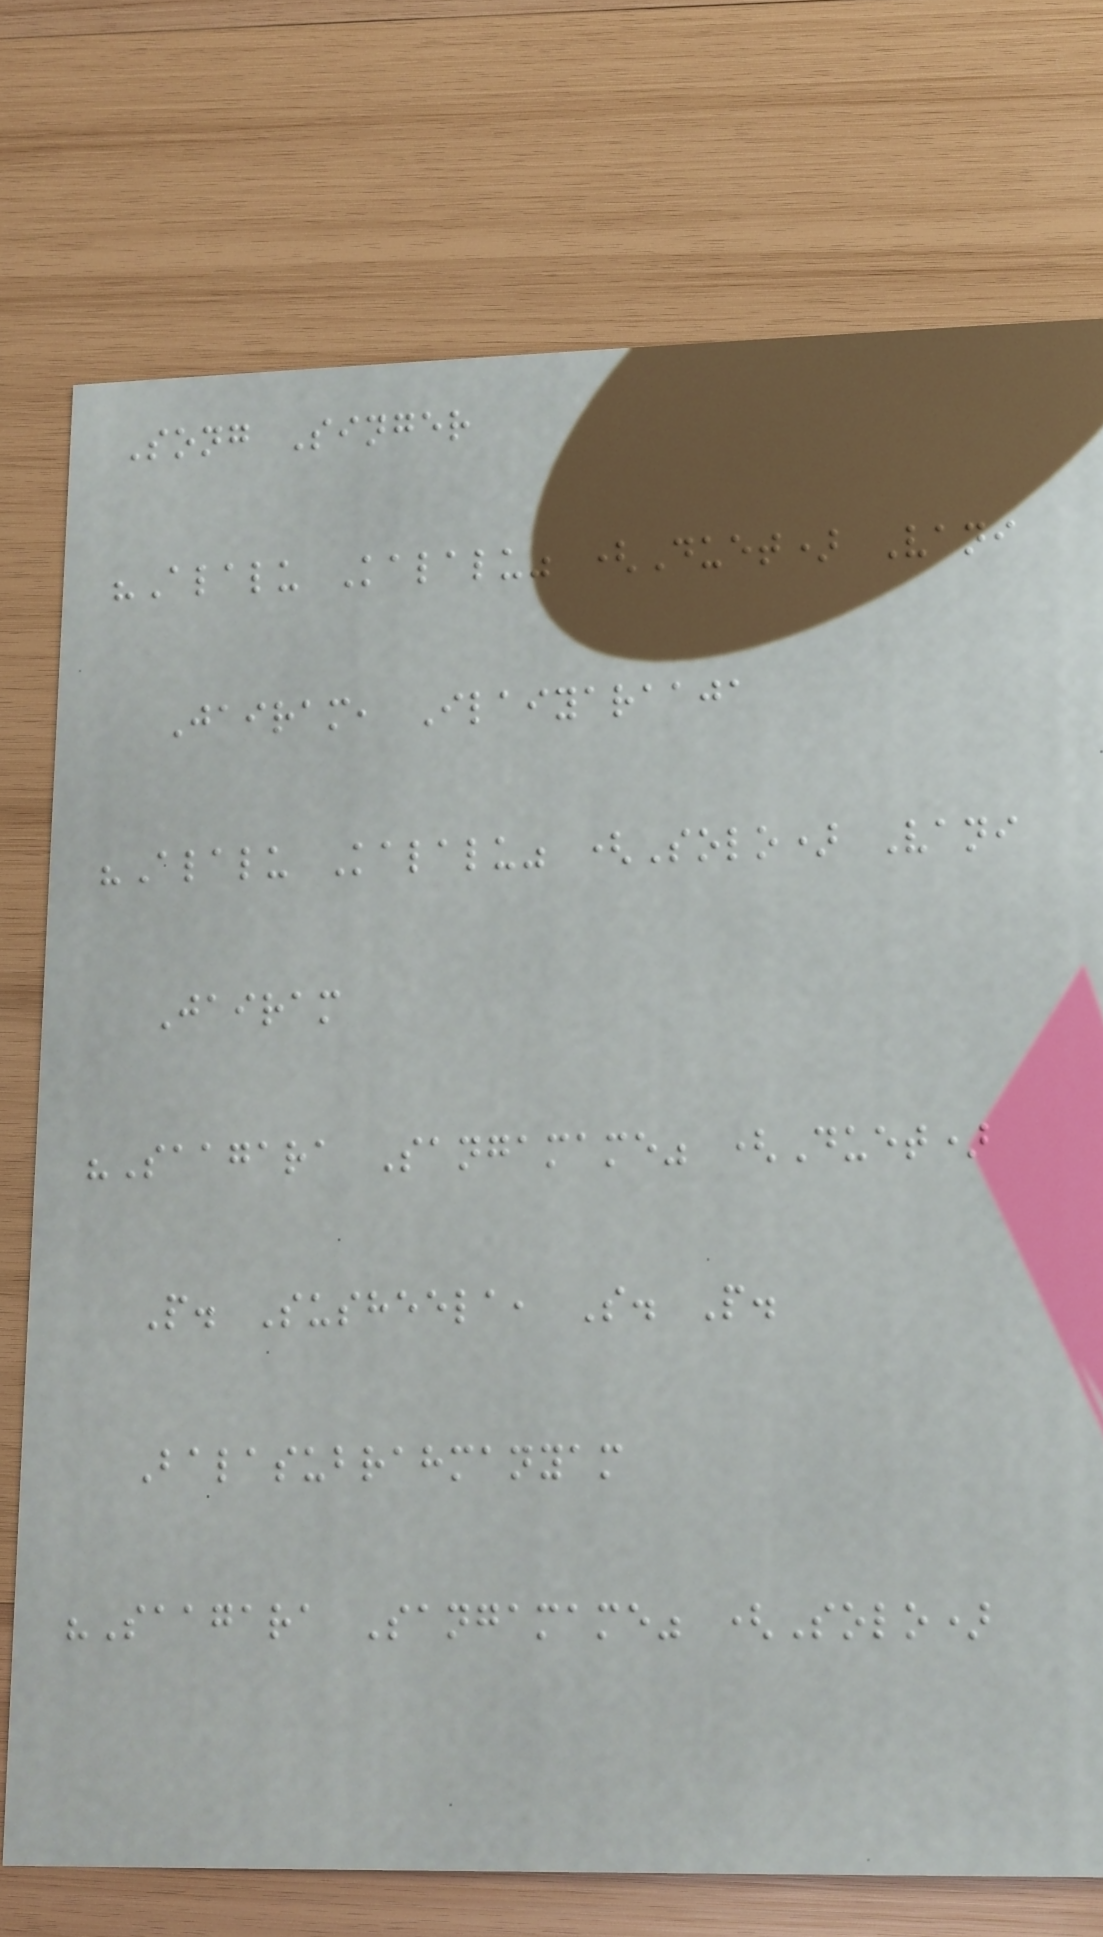Song Singer
"Alalu Kalalu" (Duet) Vani
Jairam, Ilaiyaraaja
"Alalu Kalalu" (Solo) Vani
Jairam
"Saagara Sangamame" (Duet)
P. Susheela, S. P.
Balasubrahmanyam
"Saagara Sangamame" (Solo)
